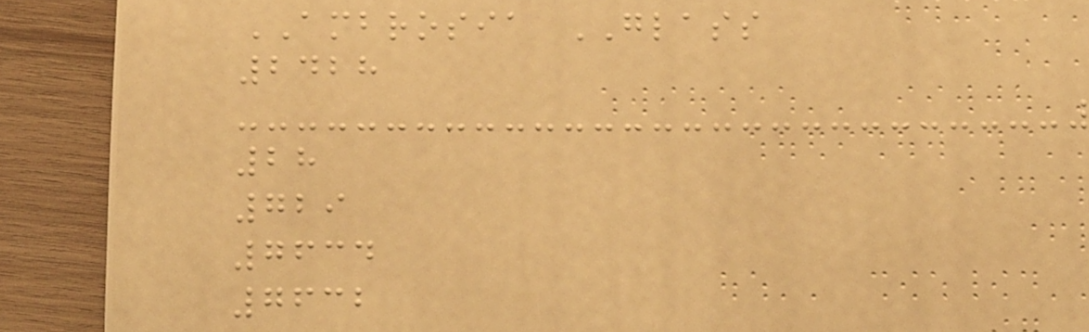AMBROSIA GLASS
2428
28
729
7634
7632
